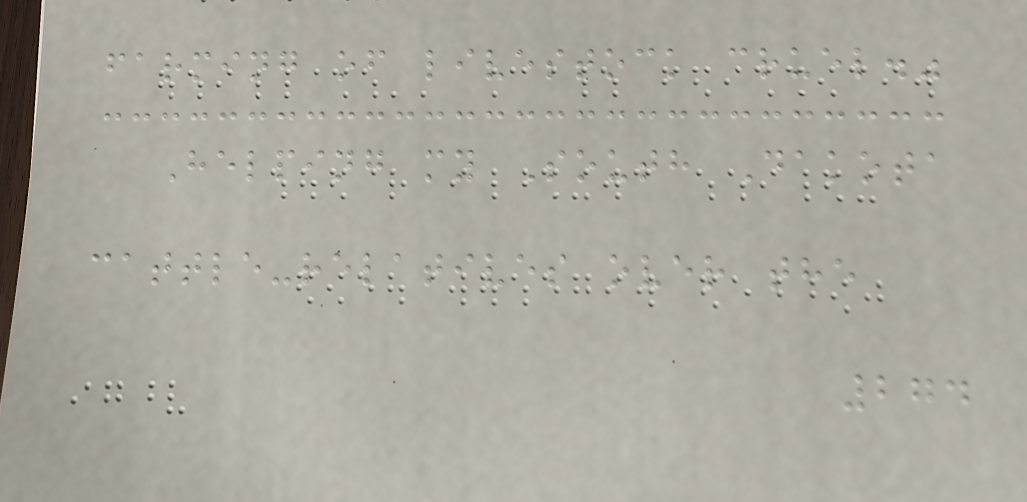farming of livestock cruel."
Helping my South Dakota
cattle-relatives over the
274
